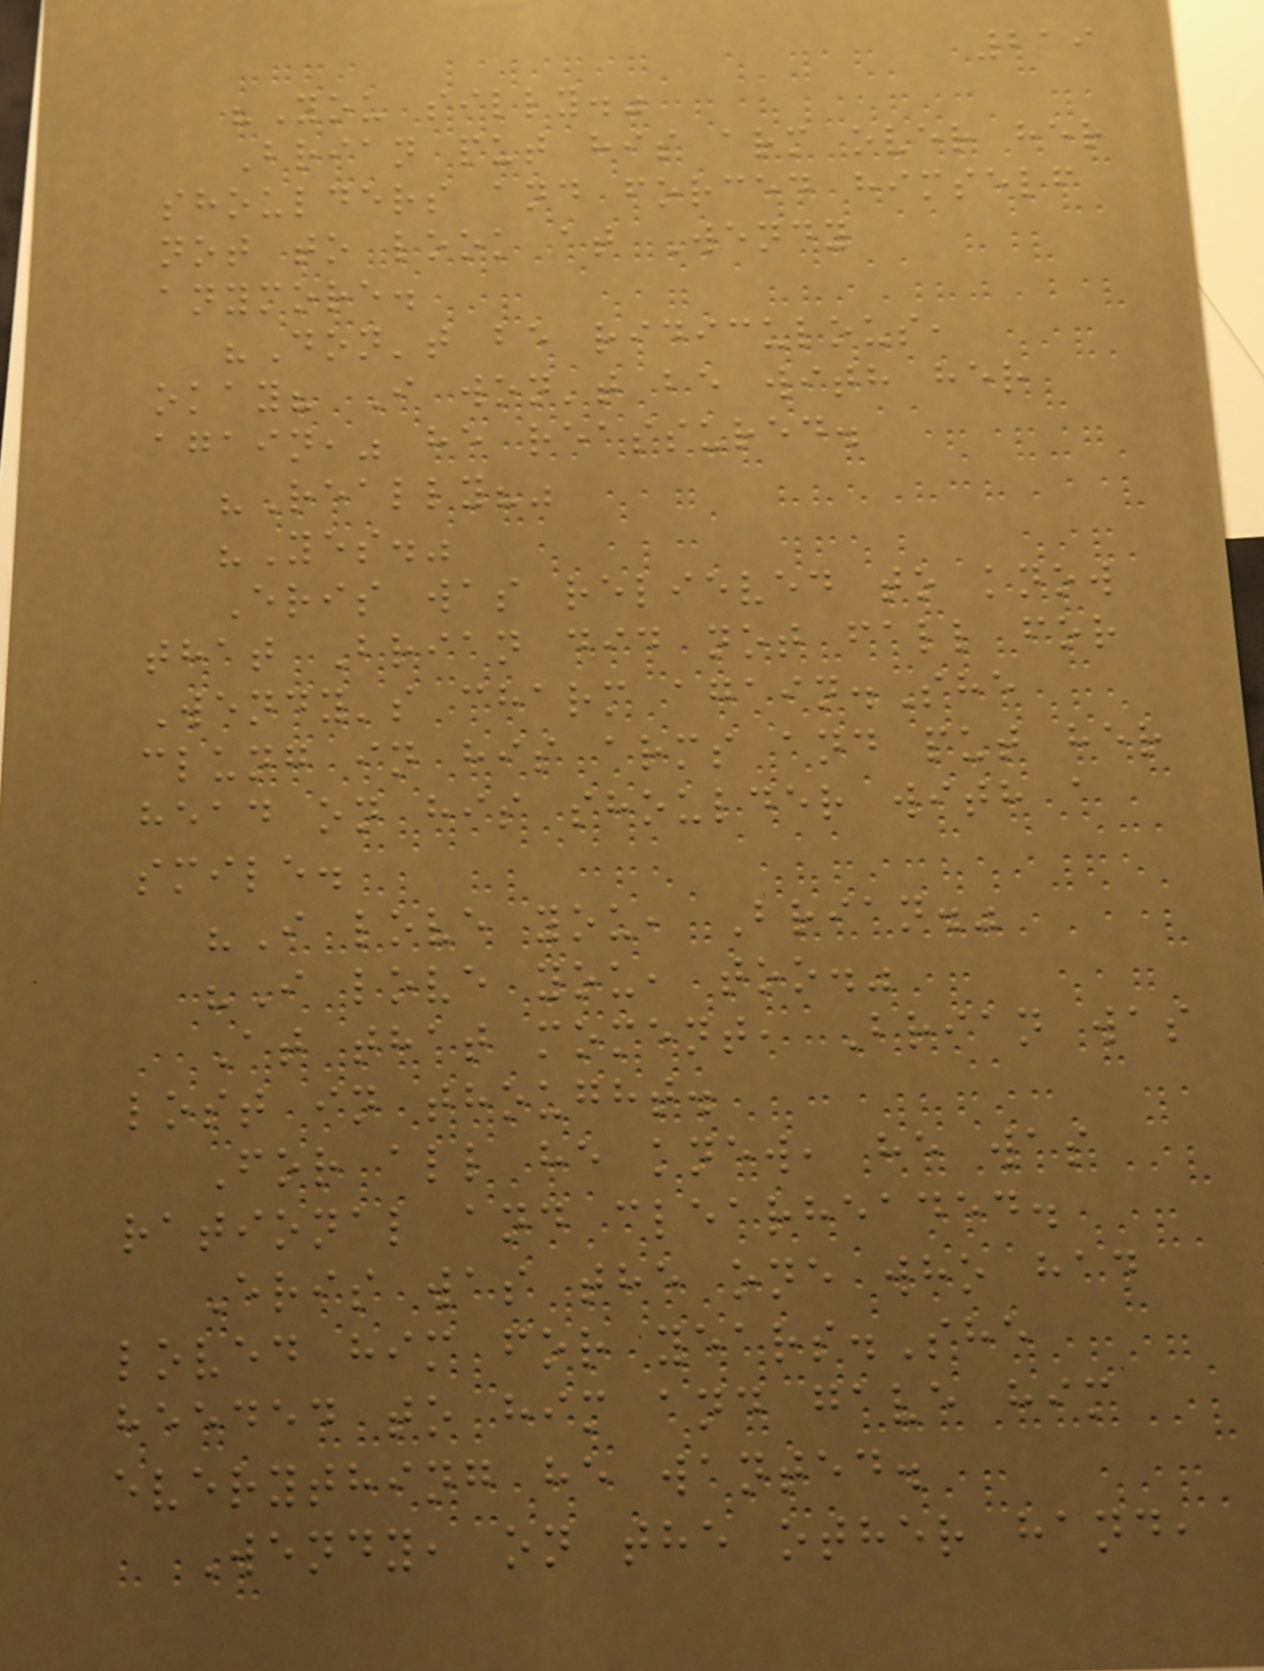219
"You silly."
Brian put his arm over her
shoulders and forced himself
not to look at Wendy
anymore.
"Don't be ridiculous,
okay? I won't be with her
again," he reassured.
"Really?"
"Yes."
Eris was relieved to know
that Brian did not fall for
Wendy's charm again.She
clung in his arms and put her
head on his shoulder with a
smile.
"I love you, Brian."
"I love you, too."
At that moment, Brian was
lost in thought.
For all he knew, he was
rational and clearheaded.
Eris was the one who had
loved him for years.She
heeded to him and gave him
everything he wanted.
Wendy, on the other hand,
